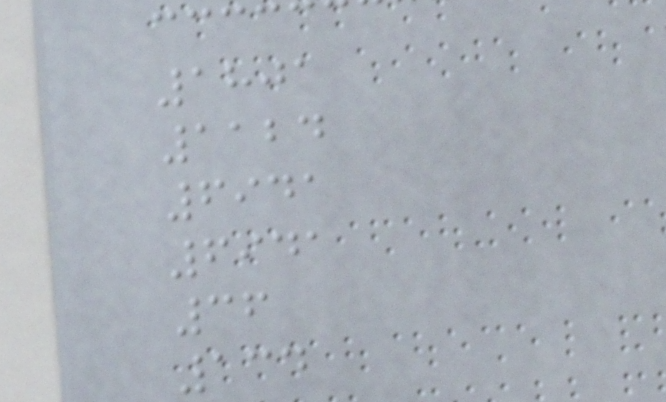1801
1124
6941
6941
36
134
